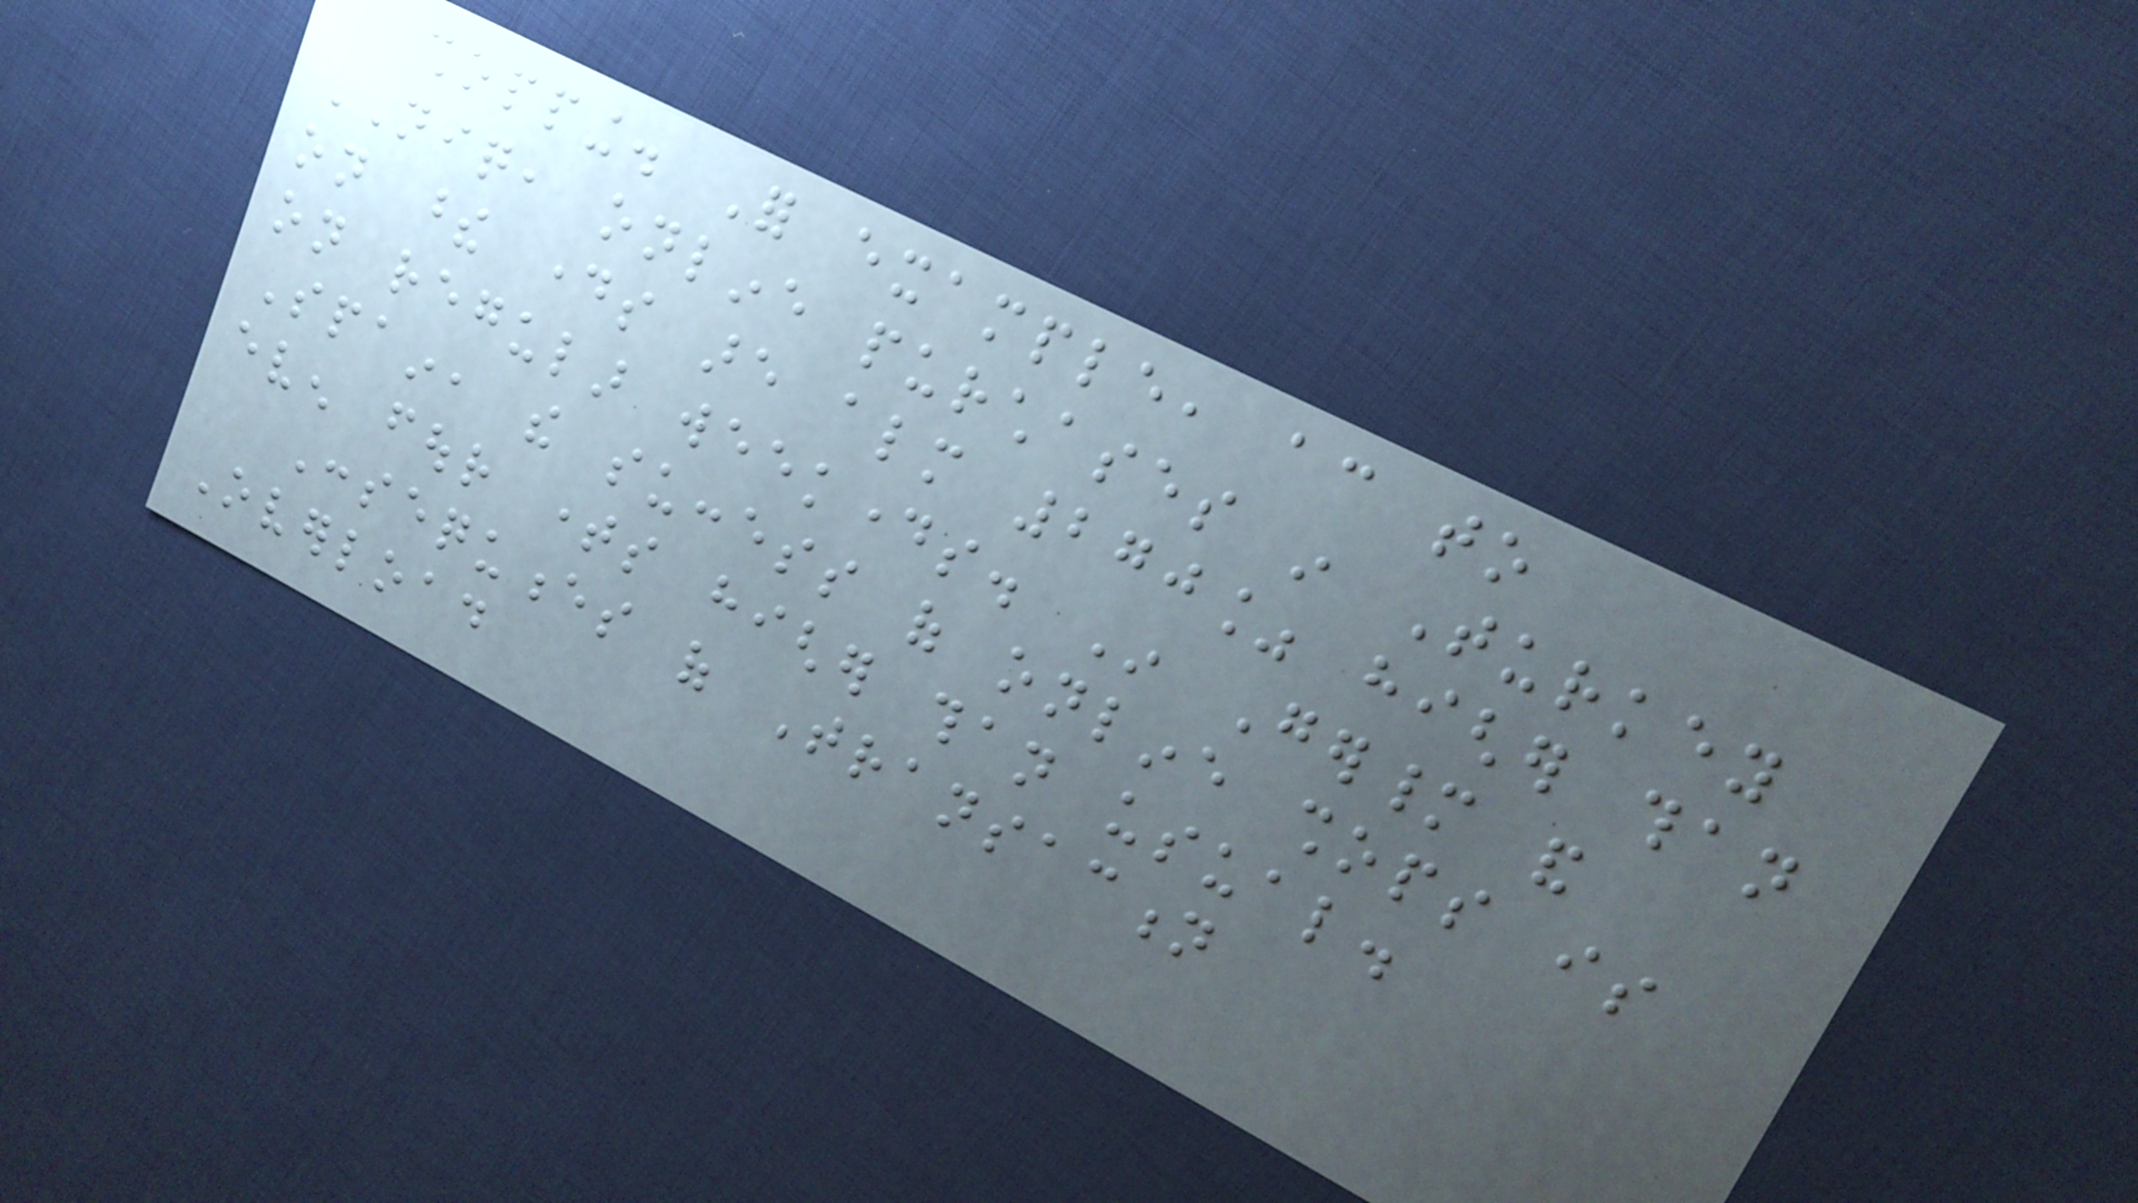shopping. For example, according to
NIQ, online purchases in Turkey
on these days are almost 270% higher than
on regular weekdays. In Germany and
Spain, the success of online shops is
even four times higher than usual.
Consequences of Transaction
Overload
